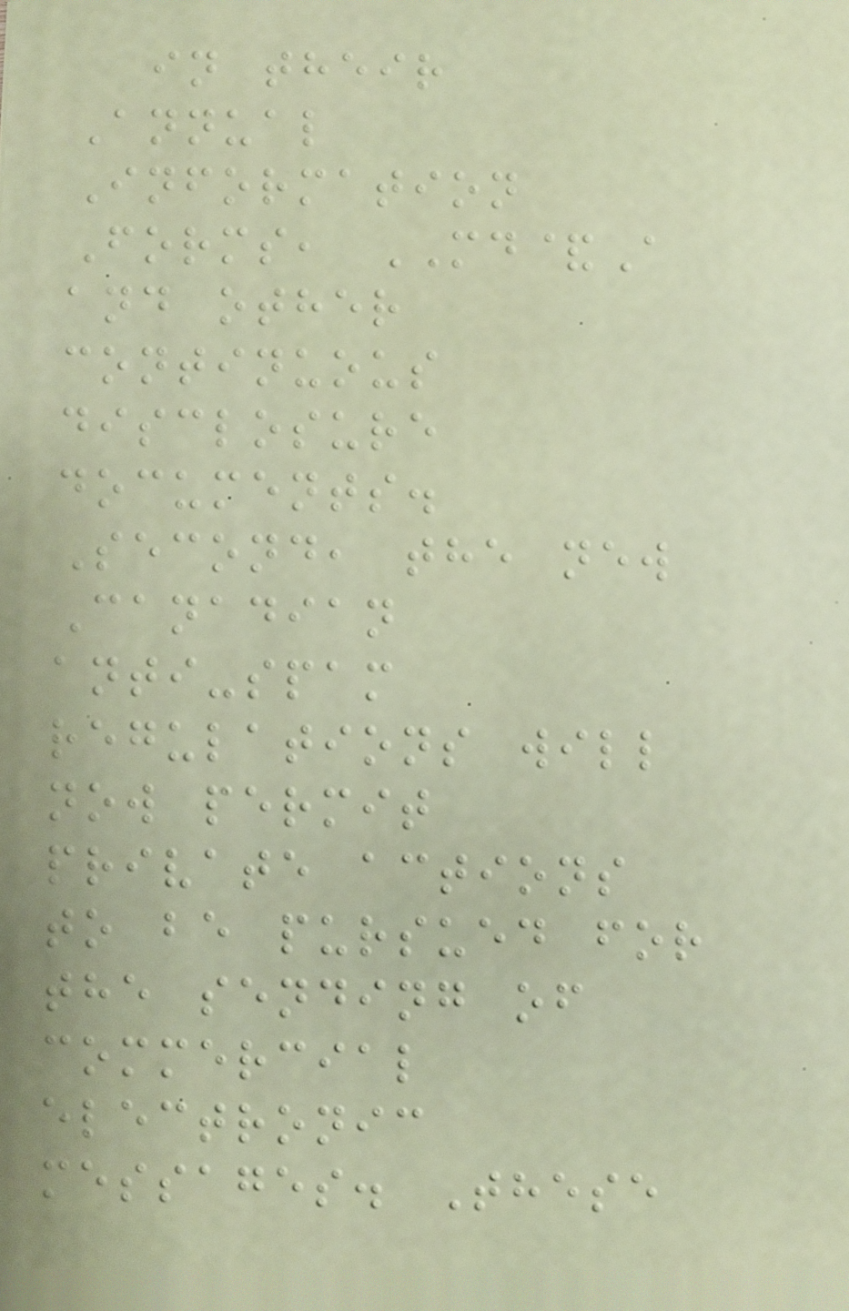in their
Annual
Information
Forms, MD&A
and other
continuous
disclosure
documents.
Second, the new
Canadian
anti-spam
regulations will
now permit
private actions
to be pursued for
the sending of
commercial
electronic
messages. These
